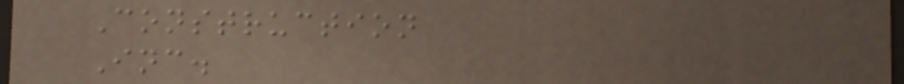Construction
Inc.
